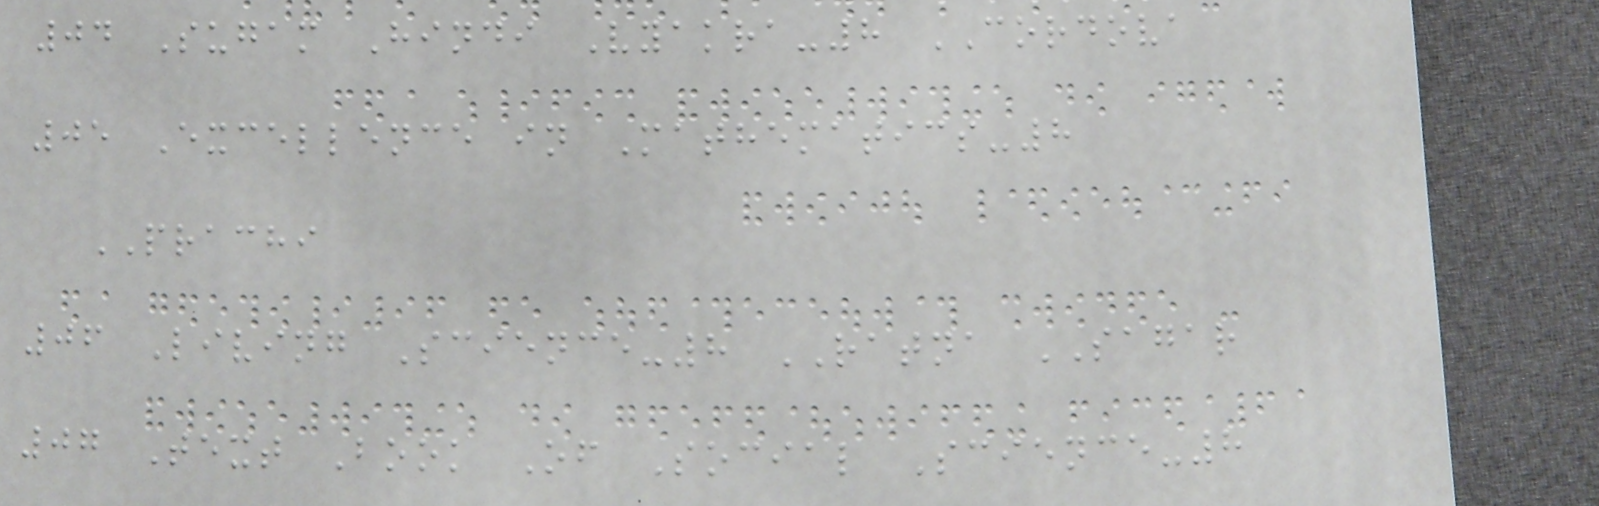04 Sugam Hindi Vyakra-8 CORDOVA
05 Excellence in Mathematics-8
PRACHI
06 Living Science-8 RATNA SAGAR
07 Text Book Of Social Science-8
